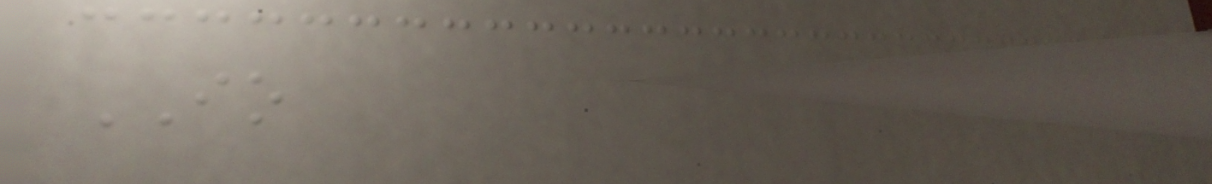IO
